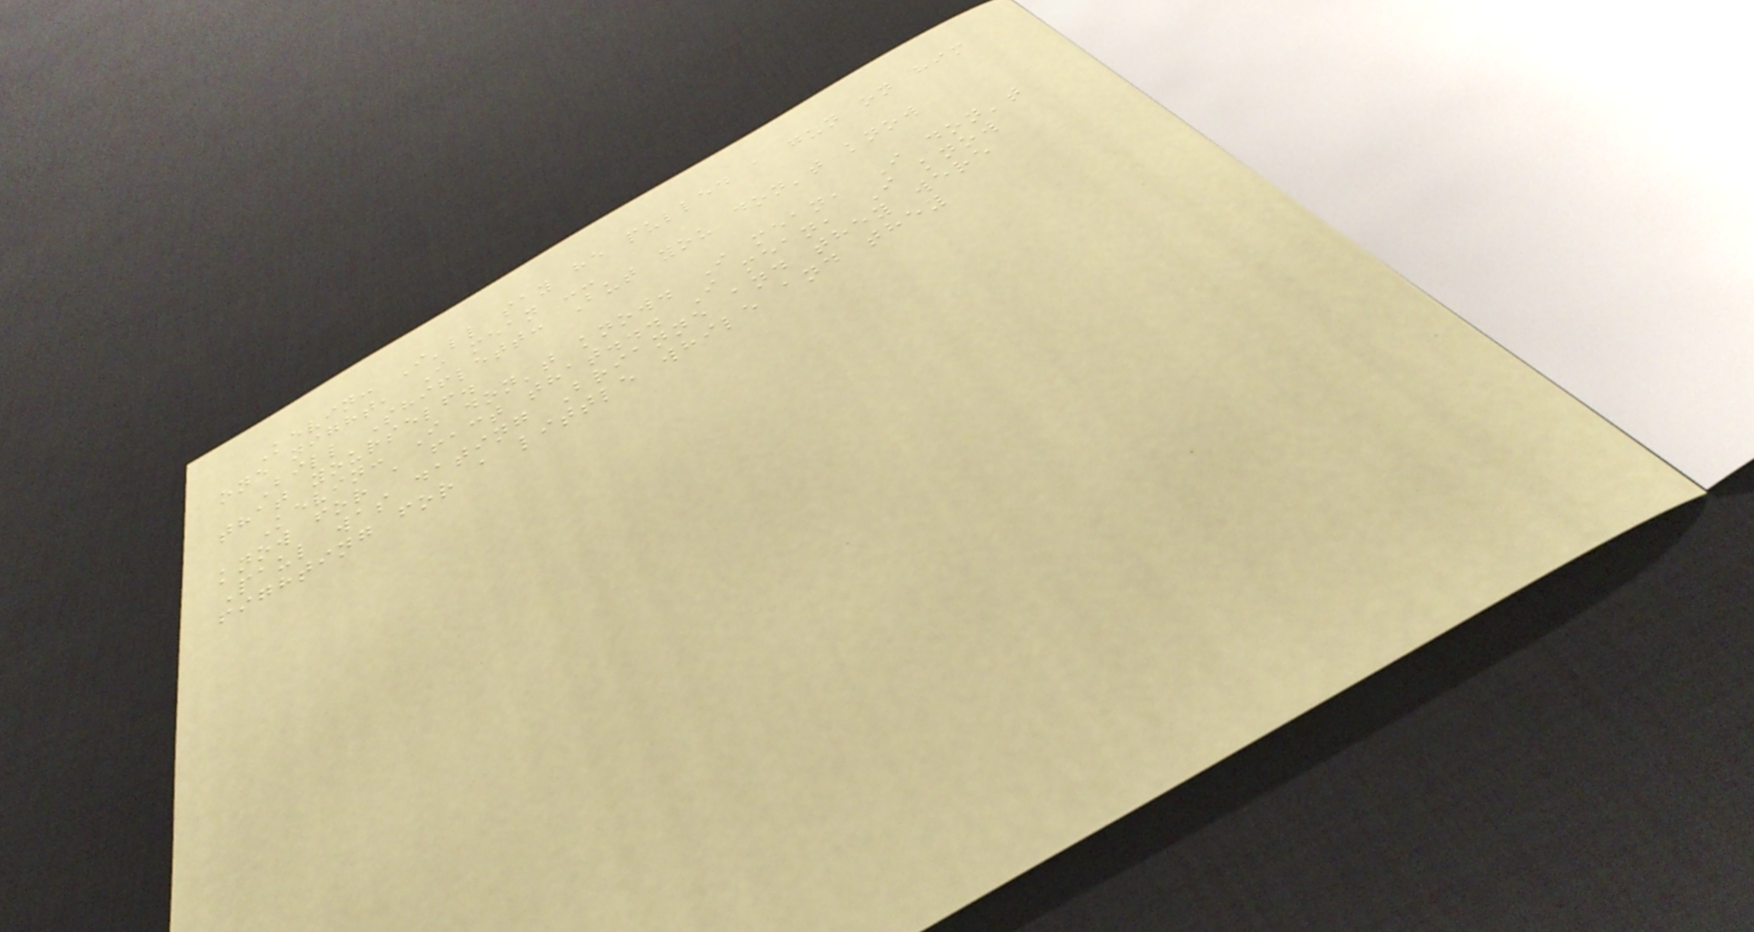Kevin: I'll say he pulled a gun on him
one night, I mean --
Bill Shiflett: But you don't know
that yourself.
Kevin: I don't know. I mean, I don't
know for a fact that... I mean, I know
Paul was dating Brianne and they were
fighting for a little while and they
